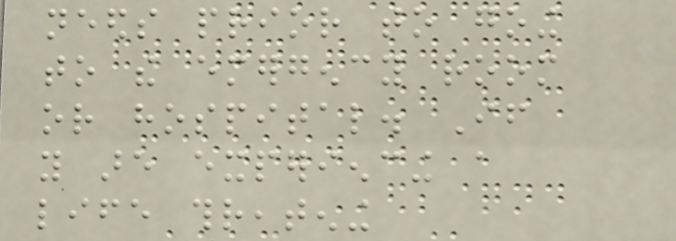needs prior to going
to the emergency room
or hospital. If
you are experiencing a
life threatening
